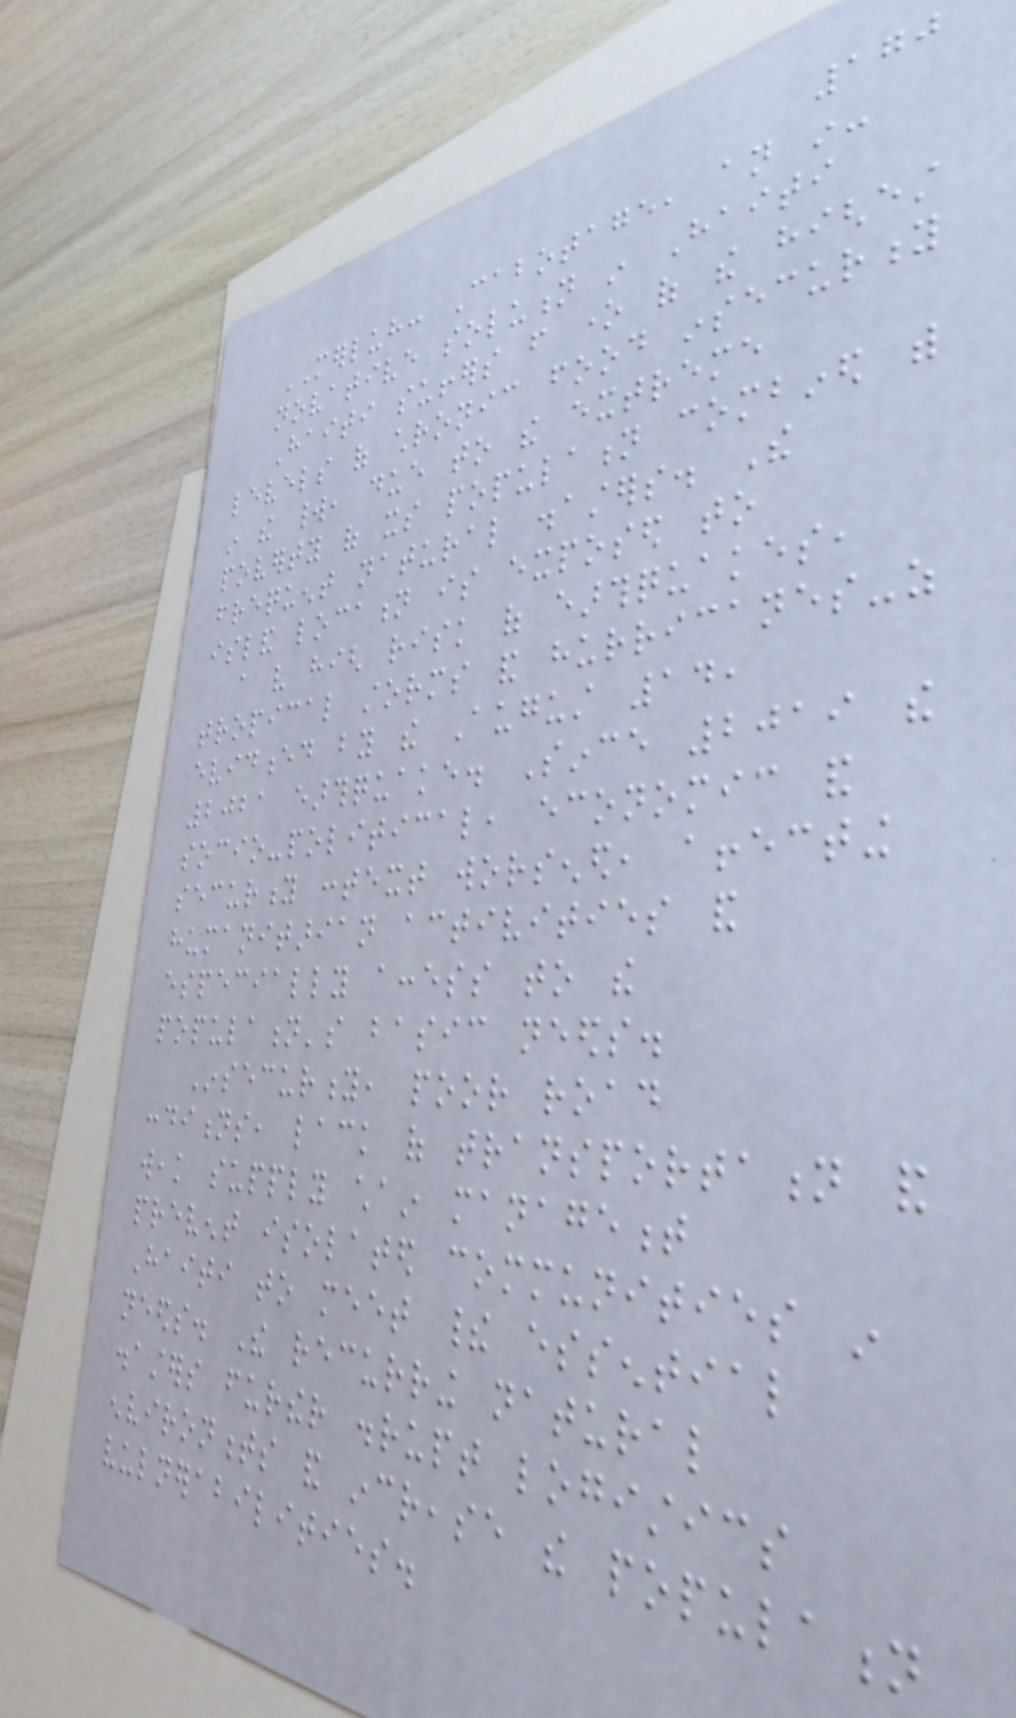170
MERLUH: Cabotage, an in-
novative solution in Haiti
Haiti suffers from one of the highest
levels of chronic food insecurity
in the world, due to the extreme
poverty of its population combined with
frequent natural disasters. The
island location is exposed to
a very high risk of earthquakes,
tropical storms and hurricanes-as
evidenced by the August 14,
2021 earthquake. Since 2019 the
socio-political, economic and
security context worsened, affecting
humanitarian activities and
especially access to the
population's basic needs.
Insecurity, poor road
conditions, lack of transportation and
weak supply chain management
prevent isolated communities in
Haiti to meet their essential
needs. The recurring natural
disasters further disrupt logistics
environments and increase the population
vulnerabilities.
